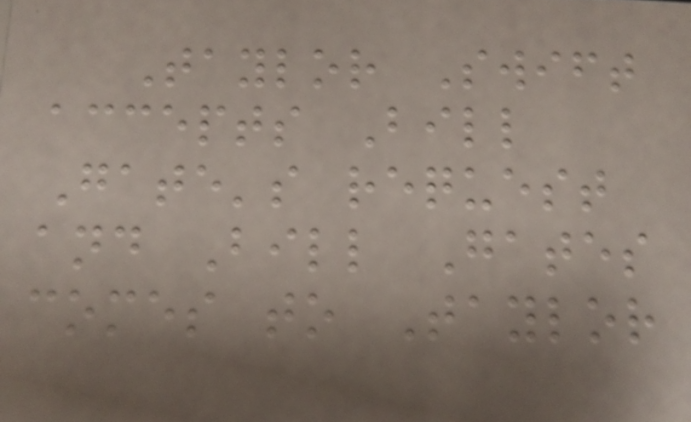Taylor Swift
accepts Bill
Gate's request
and Bill Gates
comes to Taylor
